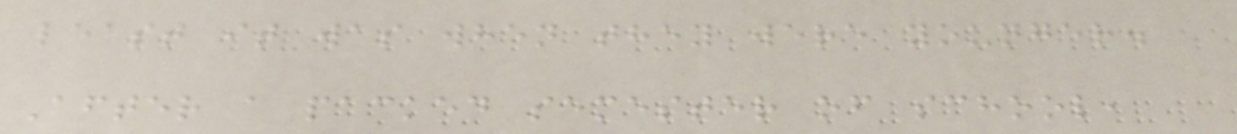least it was when they were younger.
After a packed semester of school,
